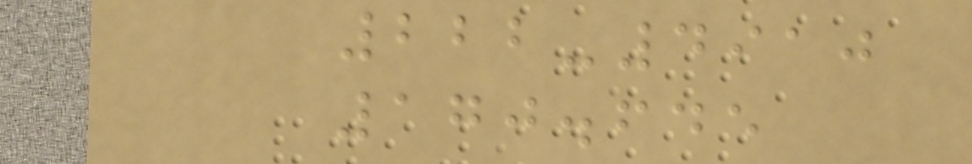222-4910
170.645
